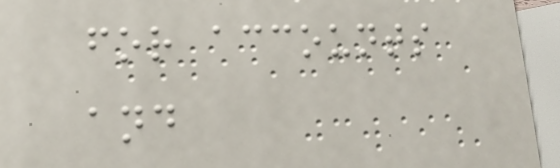for accounts
and
